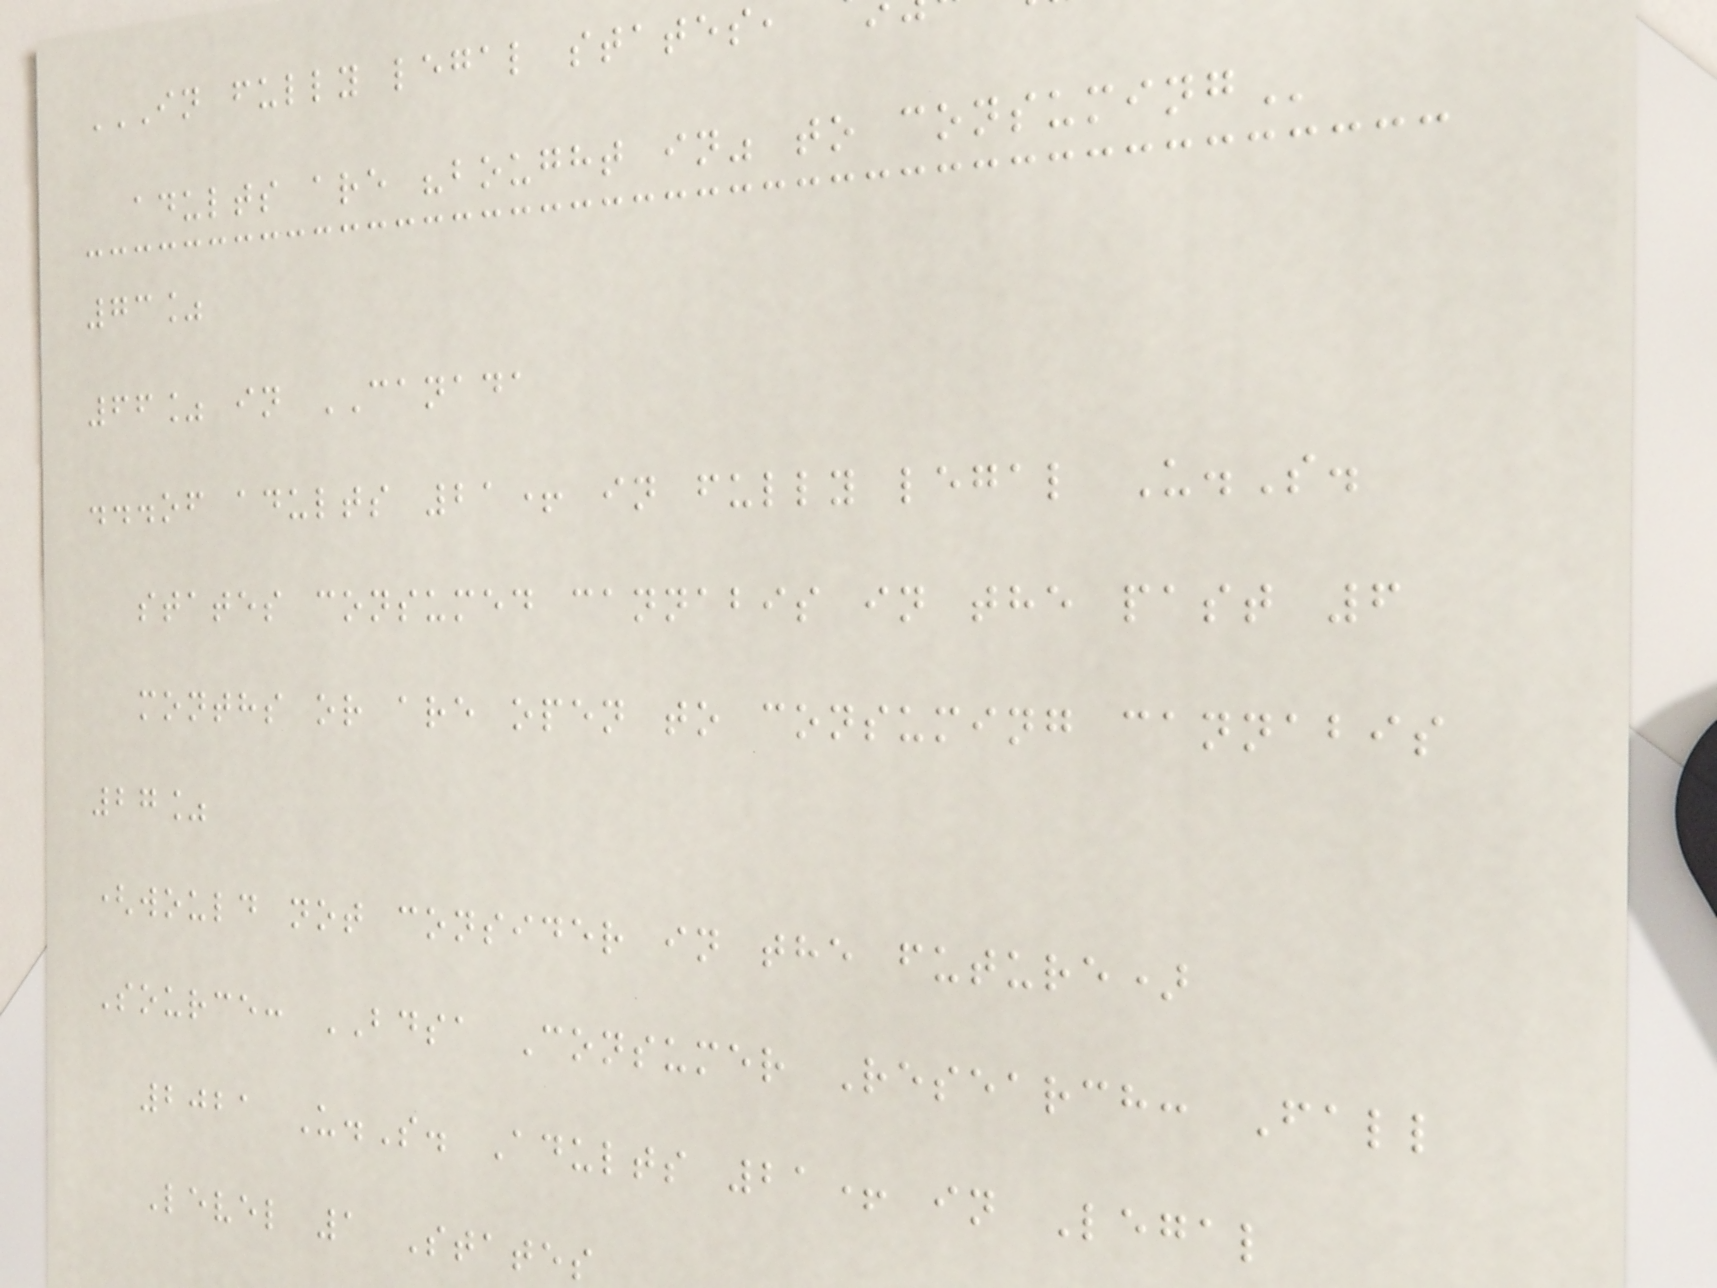adults are "bought in" to
73%
66% in CANADA
...of adults 21+ in fully legal U.S.
states consumed cannabis in the past 6
months or are open to consuming cannabis
27%
(would not consider in the future)
Source: BDSA Consumer Research: Fall
2021 U.S. Adults 21+ in Legal
Level 1 States
